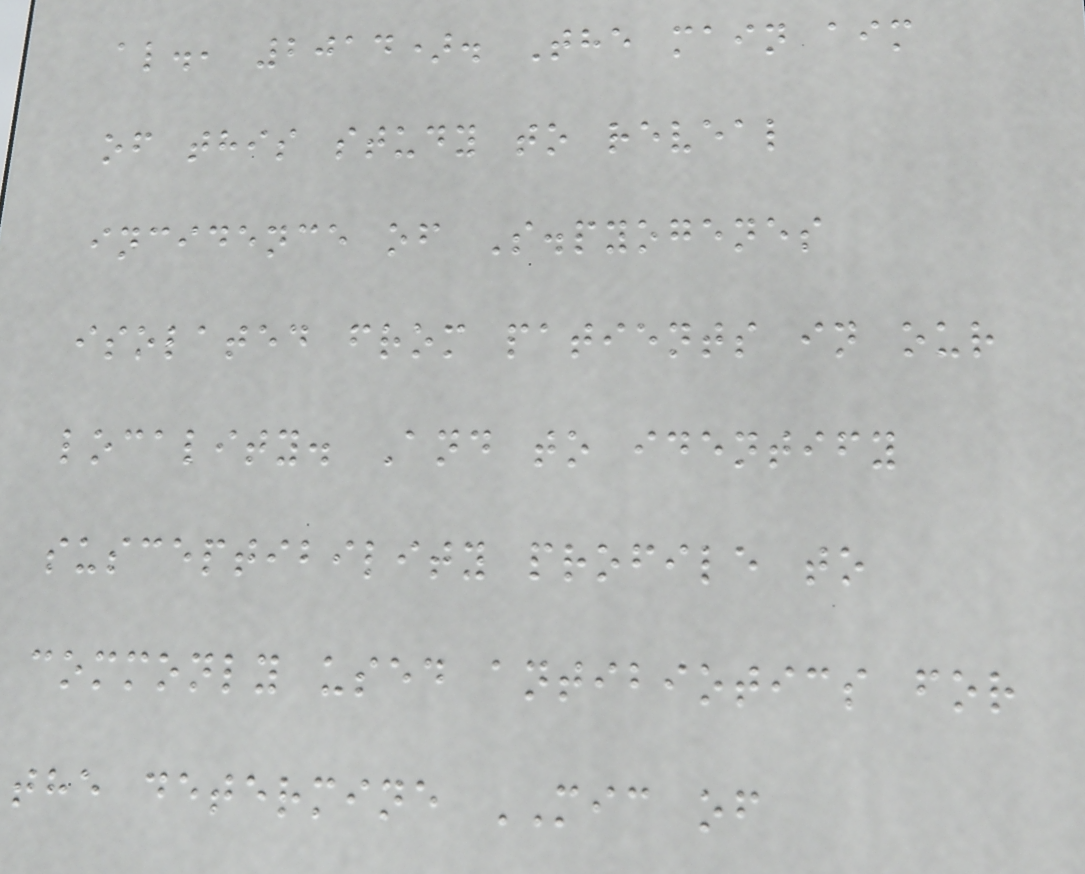al., 2014). The main aim
of this study to reveal
incidence of S.pyogenes
isolated from patients in our
locality. And to identify
susceptibility profile to
commonly used antibiotics for
the determine MIC of
